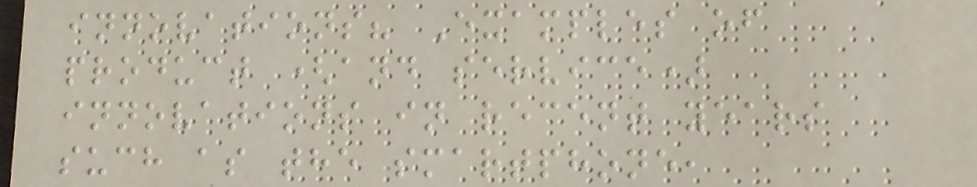innovations? Examples of
product (and service)
innovations in recent years
such as the smartphone,
